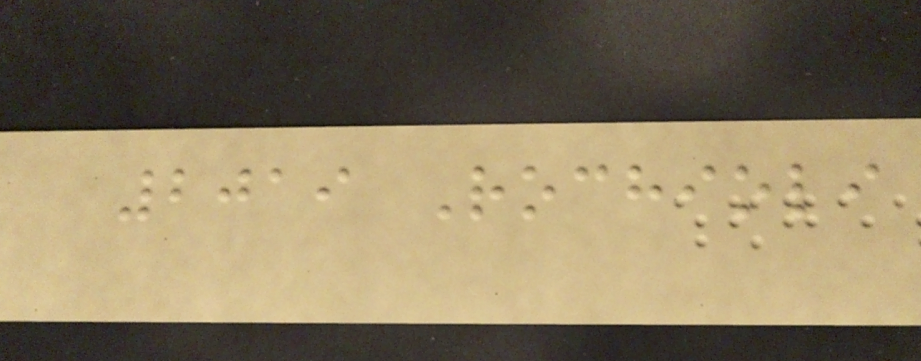2019 Rochioli
